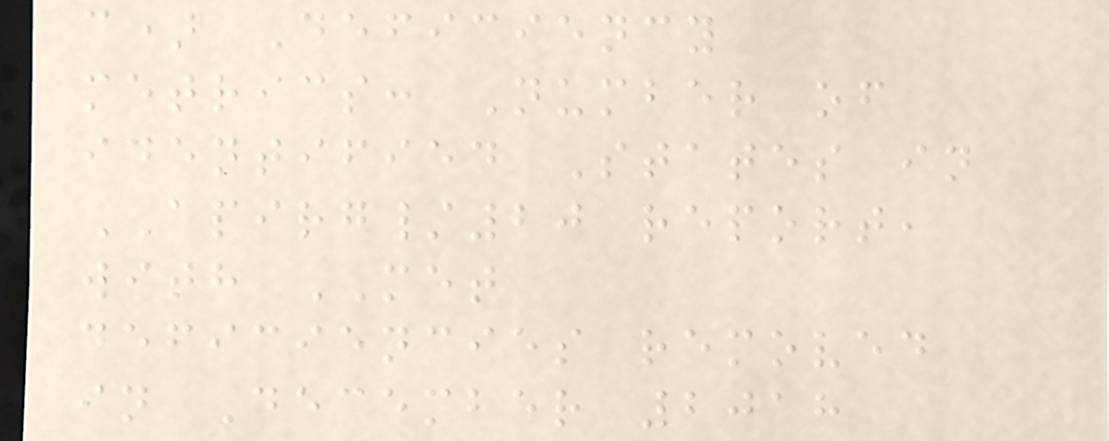c) Deficiency
metrics: Number of
identified States in
APIRG/20 report,
with MET
deficiencies removed
in December 2018
